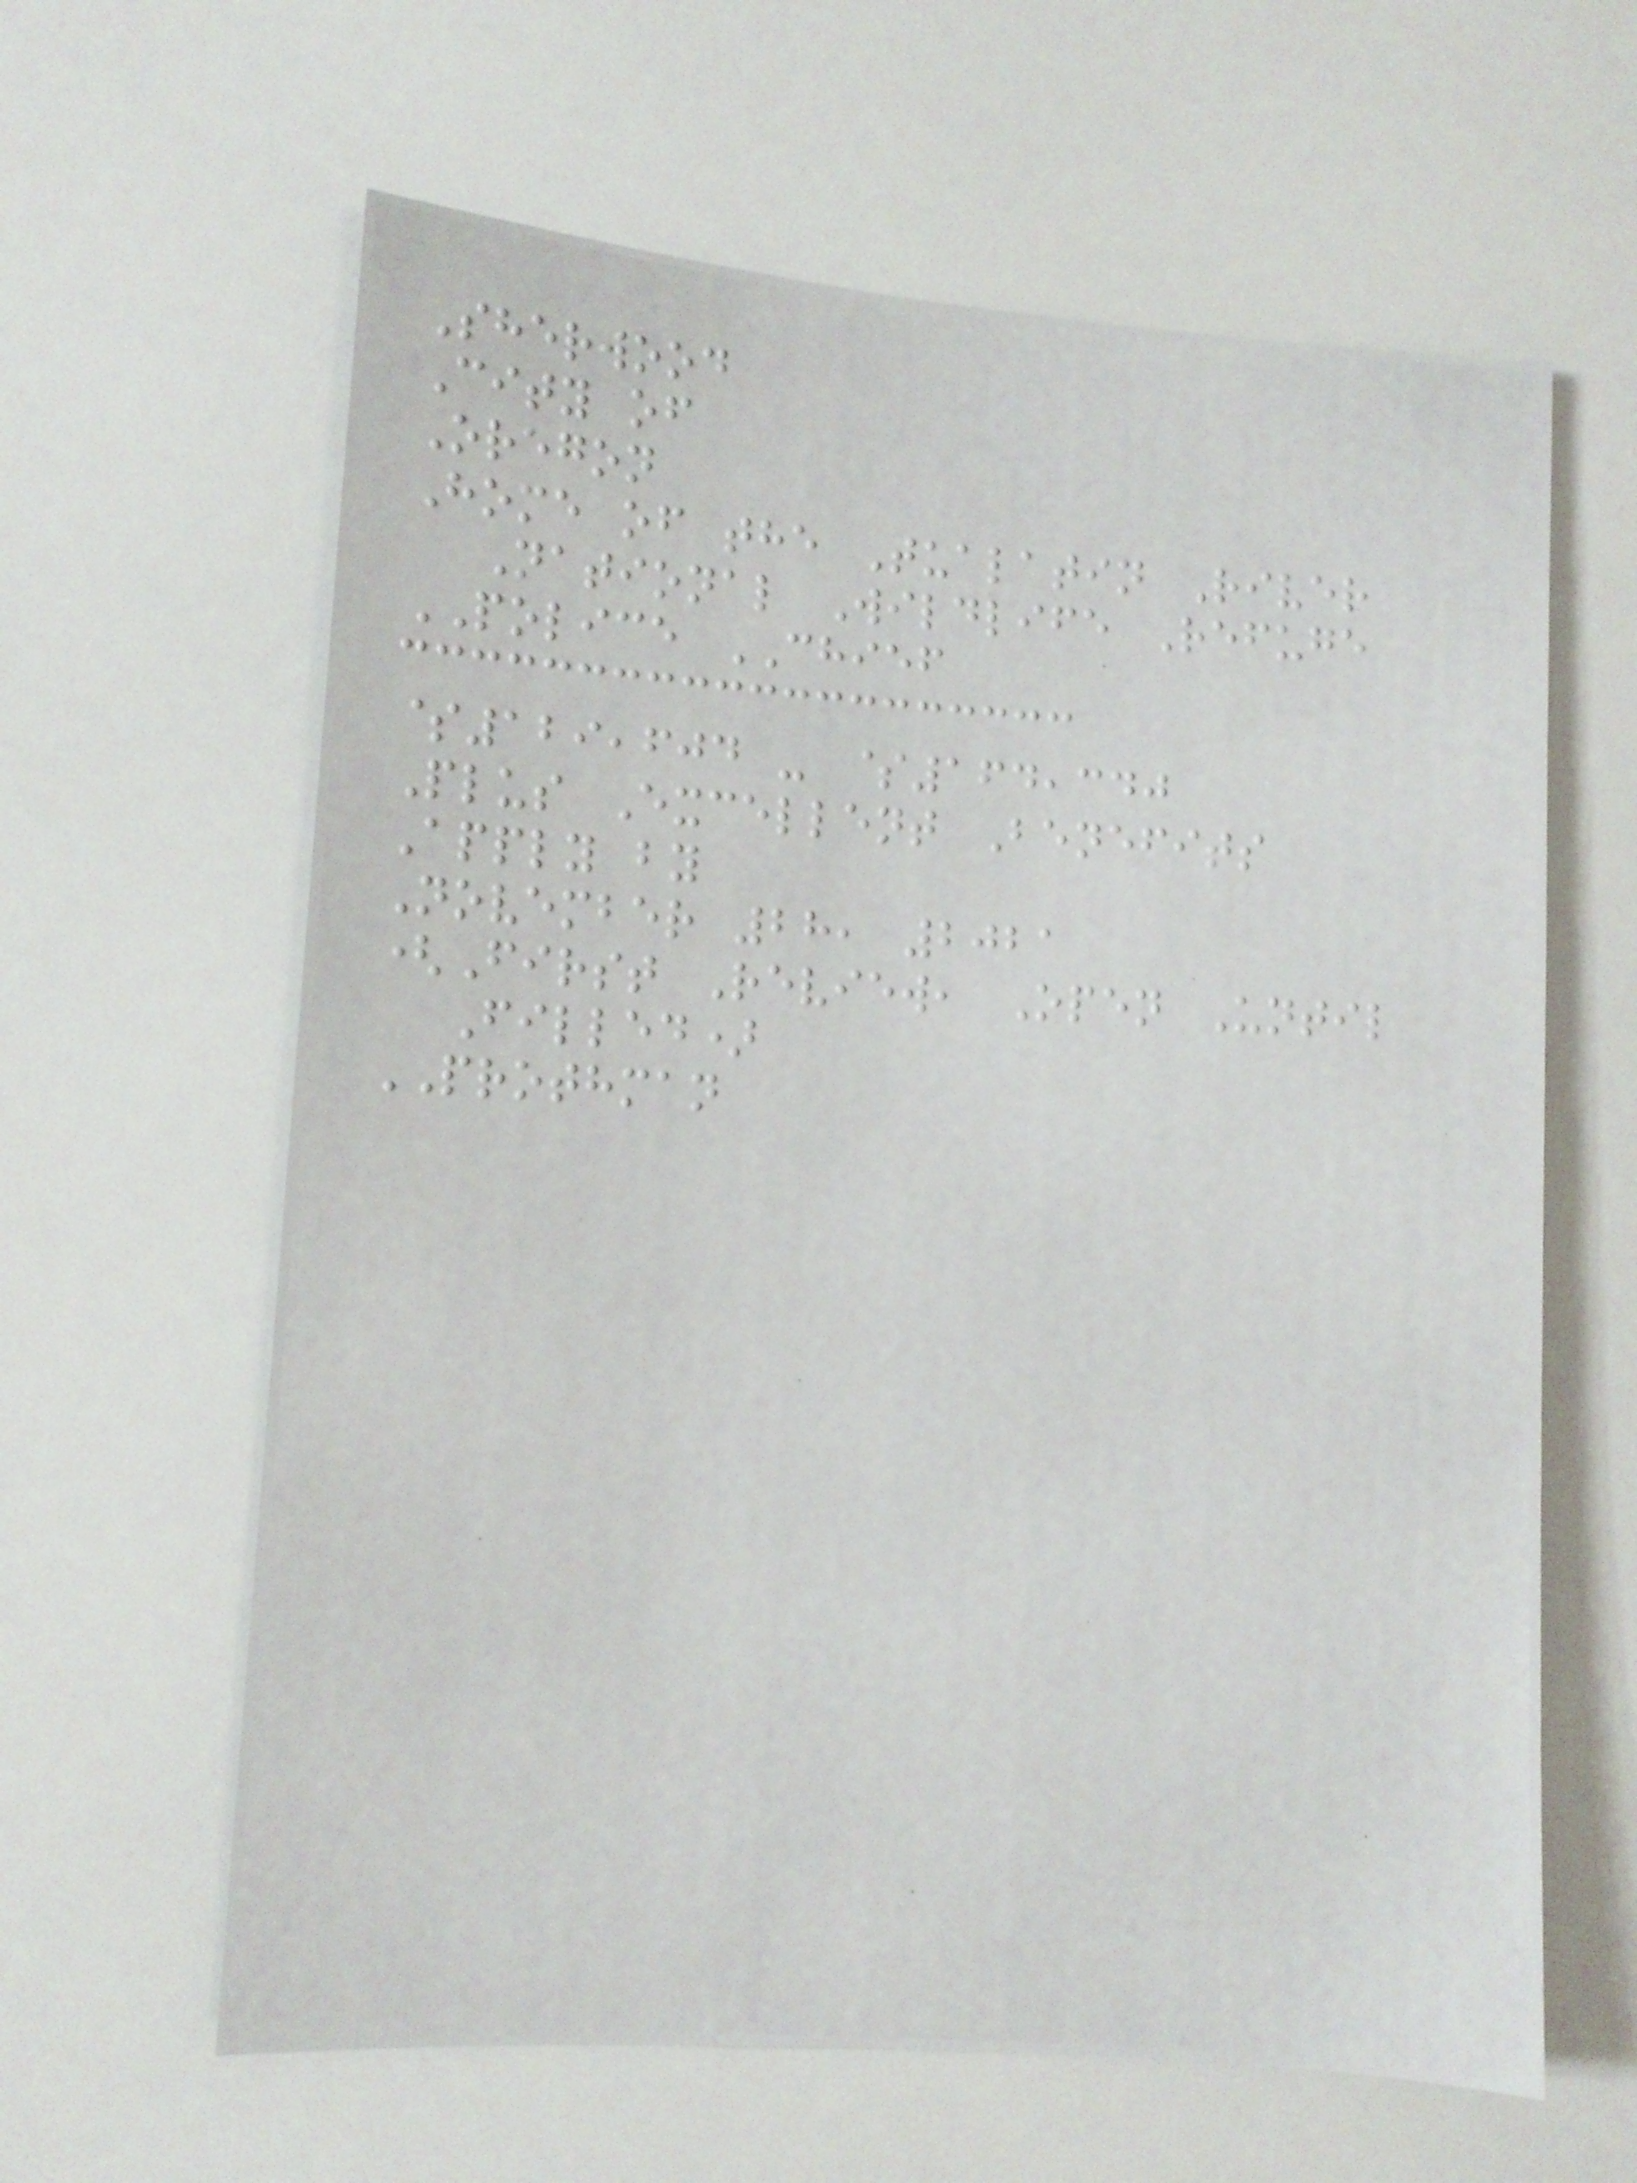Sherwood
City of
Oregon
Home of the Tualatin River
National Wildlife Refuge
POLICE CHIEF
$129,604 - $164,340
Plus Excellent Benefits
Apply by
November 28, 2021
(First Review, Open Until
Filled)
PROTHMAN
